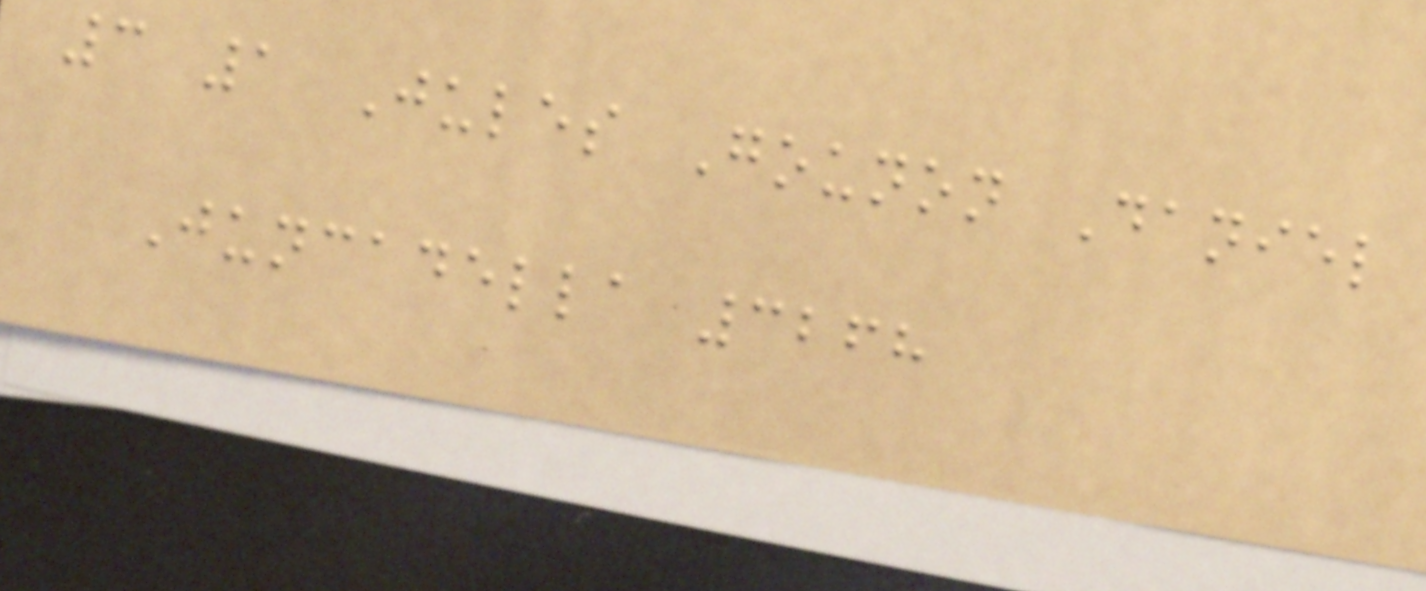3 1 Jules Gounon Daniel
Juncadella 3268
